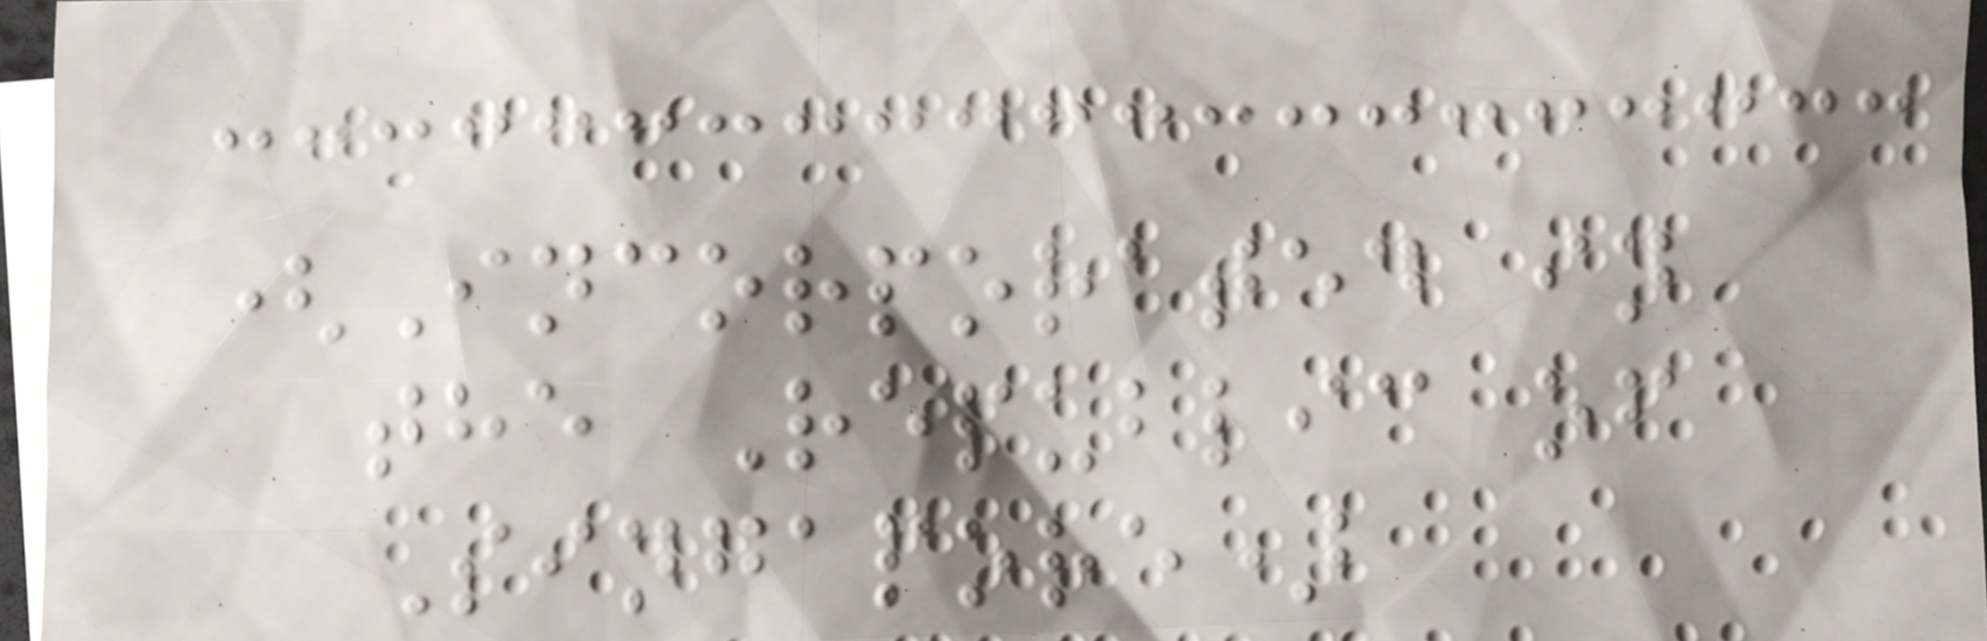(Incorporated in
the Republic of
Singapore)
